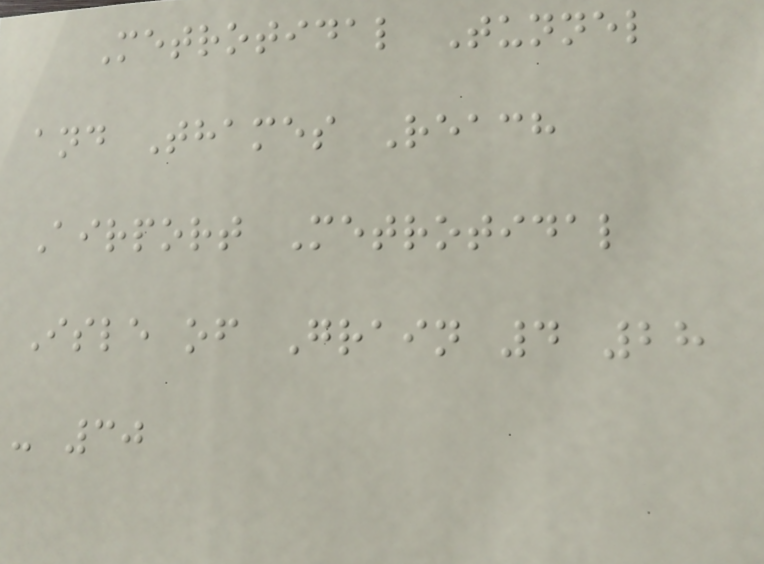Metrotidal Tunnel
and Thames Reach
Airport Metrotidal
Isle of Grain 4 28
- 30
